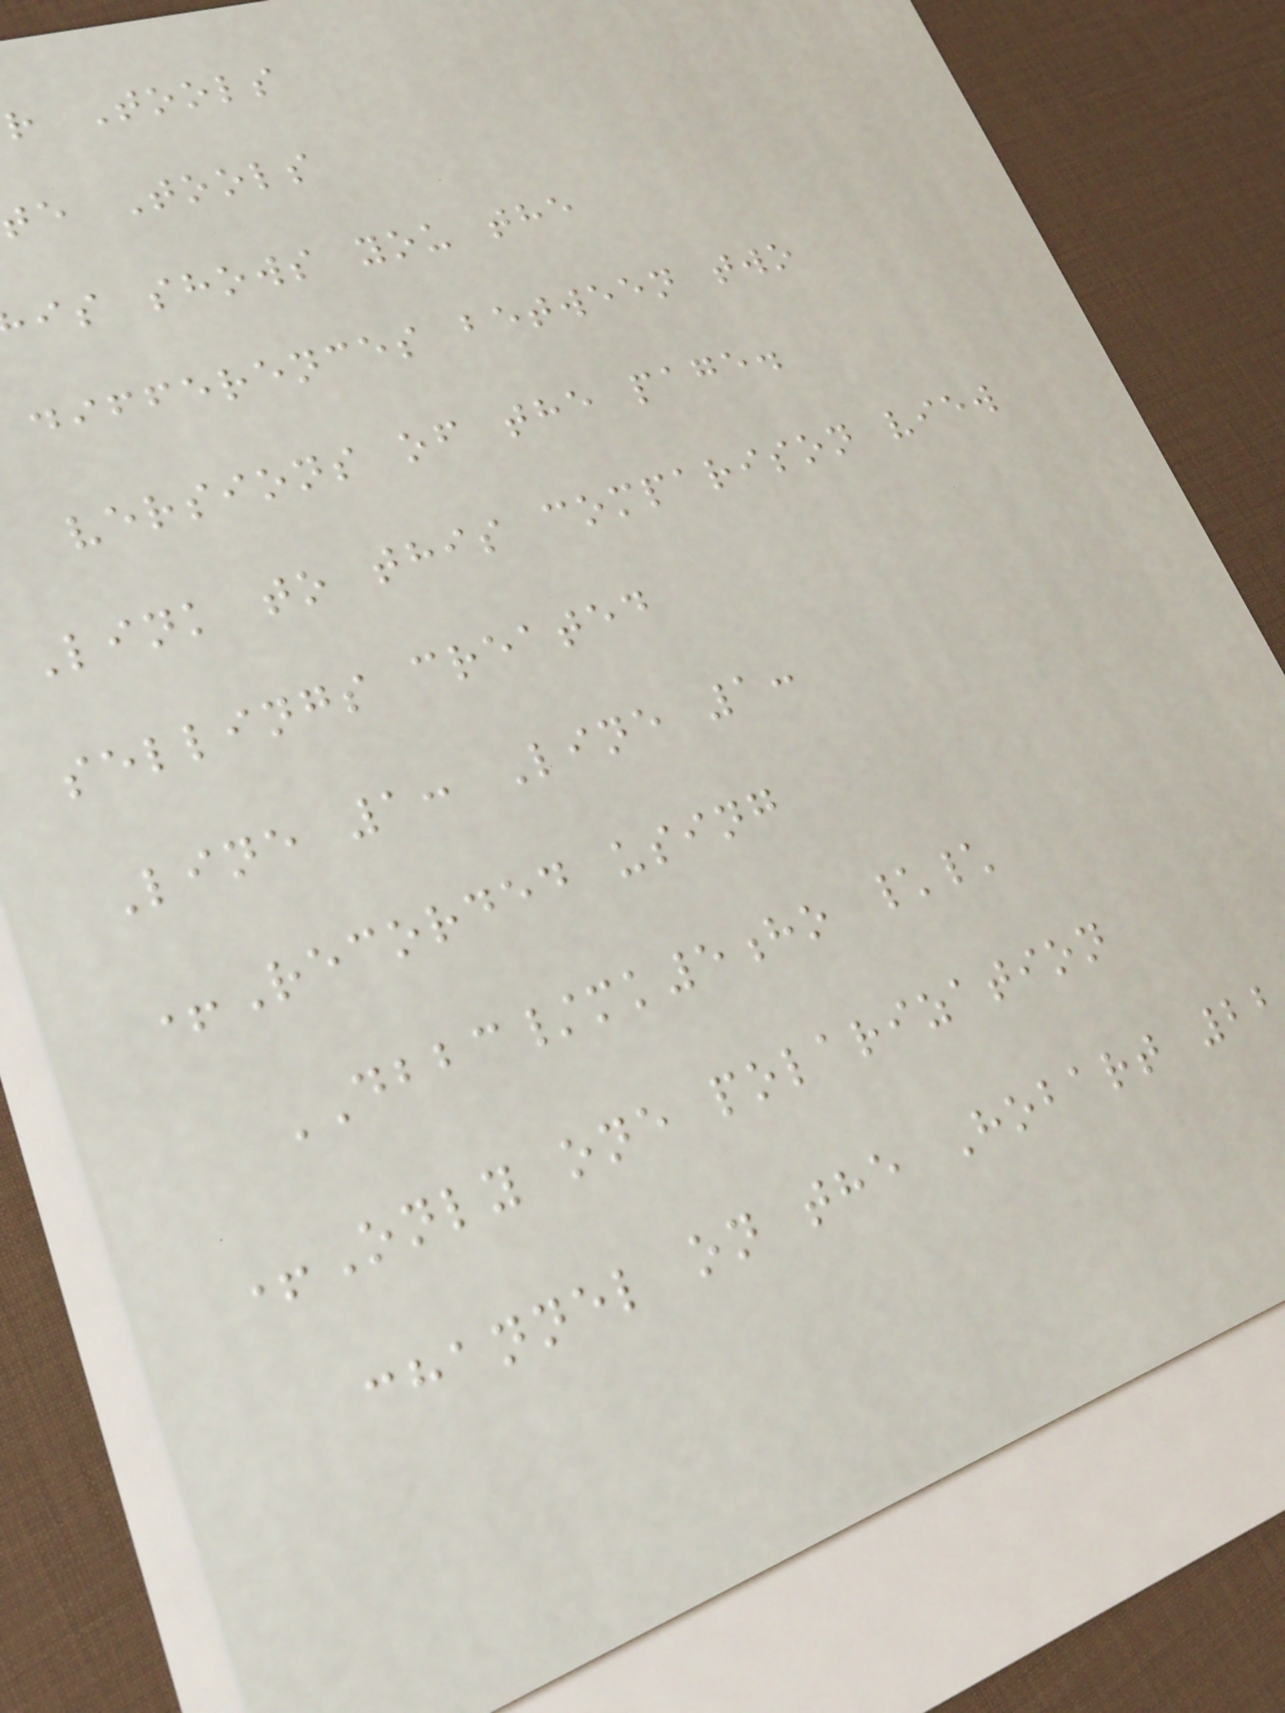r Tools
e Tools
is shows you the
differences between two
versions of the page.
Link to this comparison view
sellings created
Line 1: Line 1:
+Recorded using
DBBC/mk5ho \\
+Only one polarization
channel on the Hobart 22
